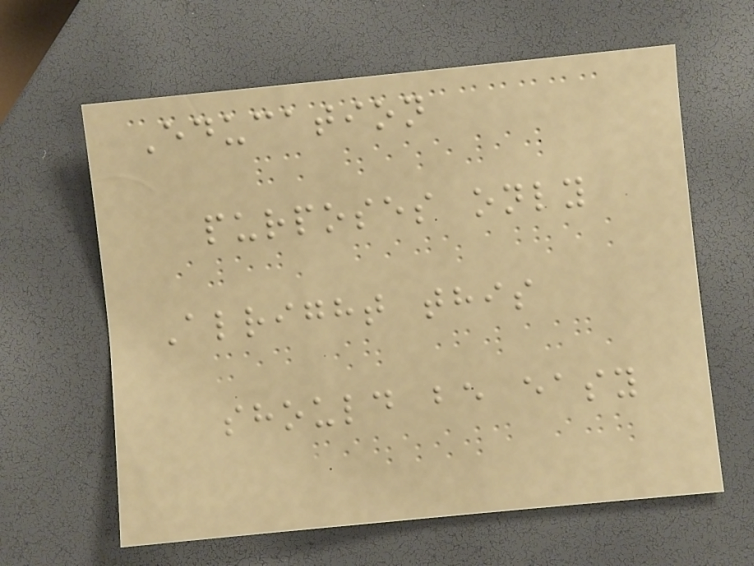Education
purposes only
Alright this
should be easy
